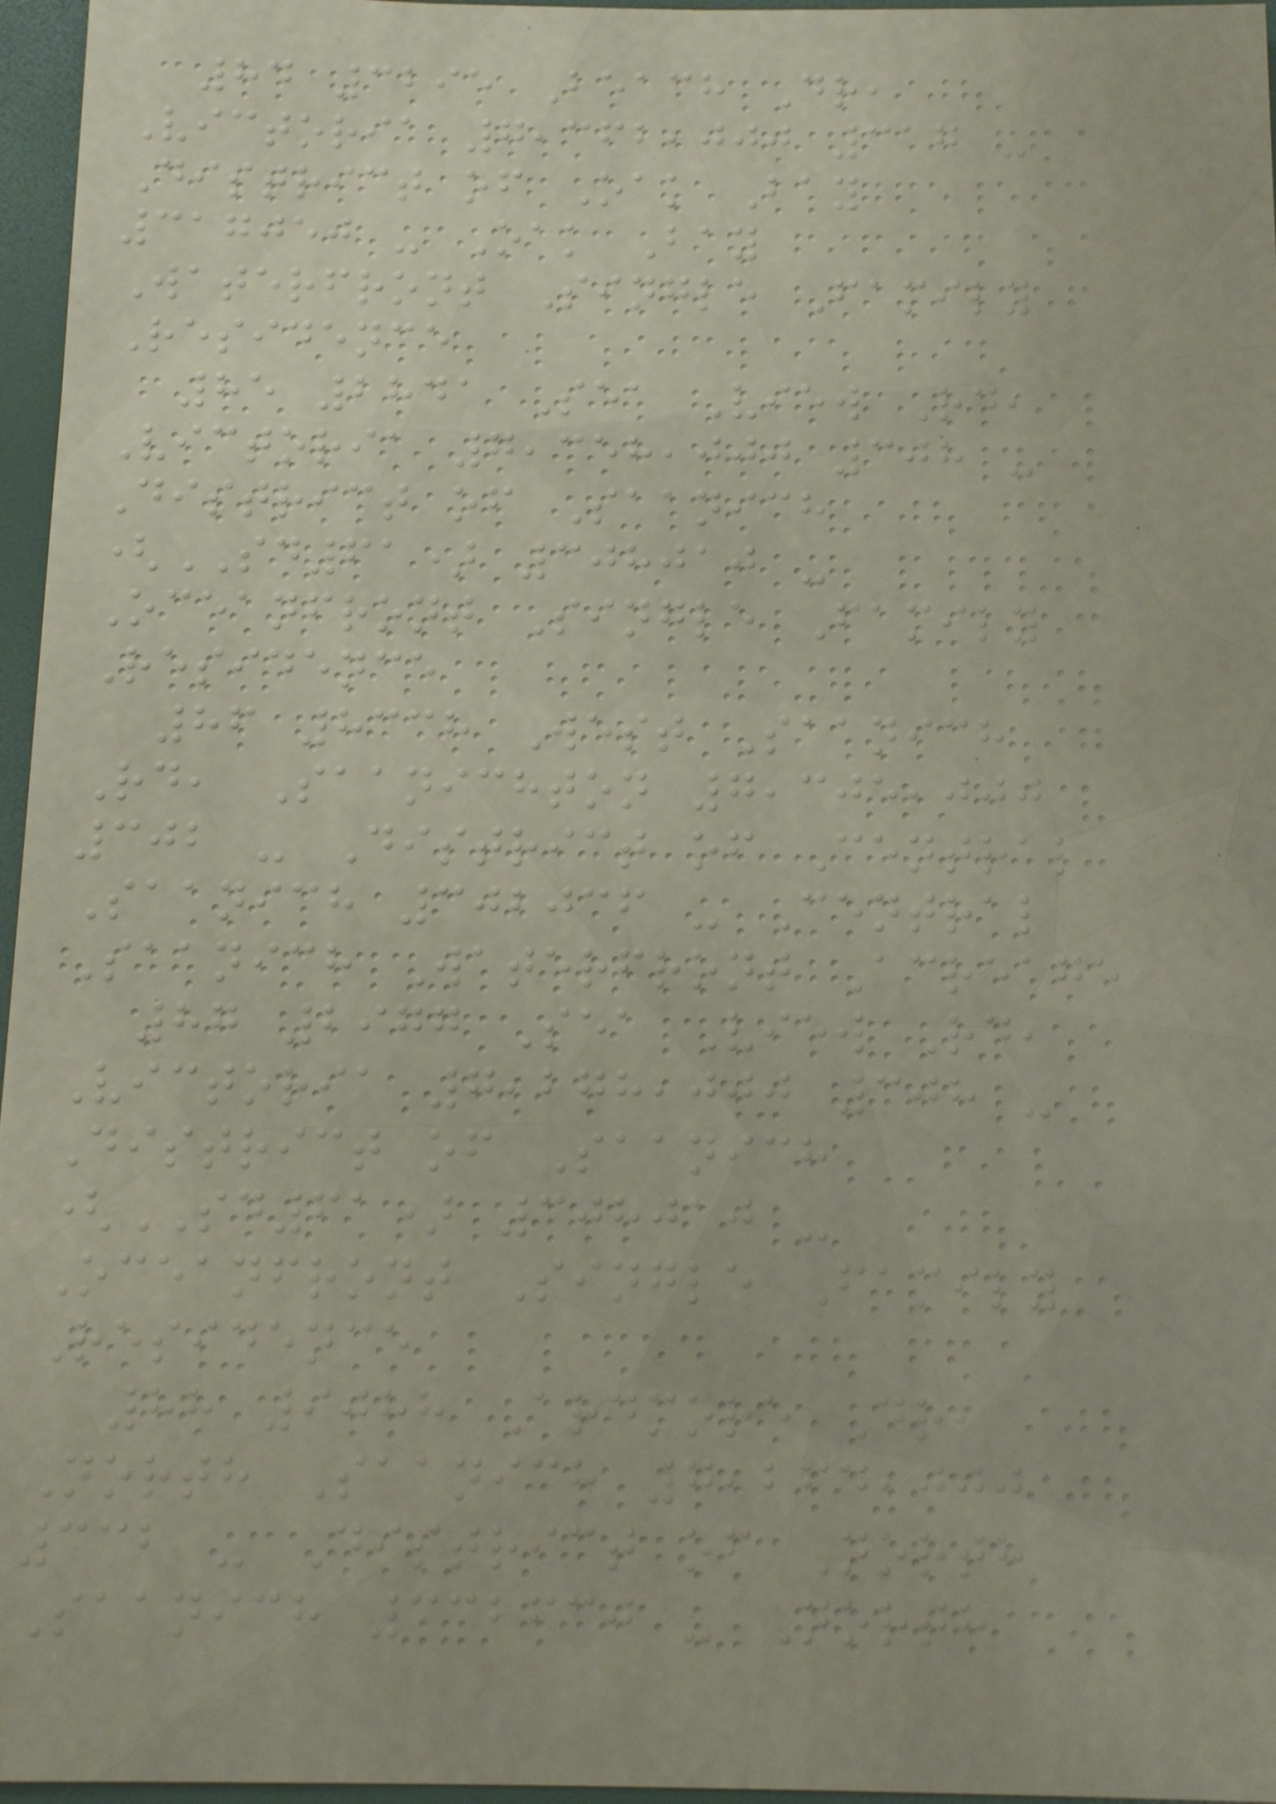84 3295 Beach Dr,
Victoria 7,362,000 317 -
District of Oak Bay
317050 - Oak Bay
Waterfront Single Family
Residence
85 2841 Sea View Rd,
Victoria 7,358,000 308 -
District of Saanich
(SD61) 308010 -
Oceanfront Single Family
Residence
86 8338 West Saanich
Rd, Saanichton 7,305,000
302 - District of Central
Saanich 302036 - Central
Saanich Waterfront Acreage
87 2977 Sea View Rd,
Victoria 7,278,000 308 -
District of Saanich
(SD61) 308010 -
Oceanfront Single Family
Residence
88 9088 Ardmore Dr,
North Saanich 7,264,000
332 - District of North
Saanich 332630 - North
